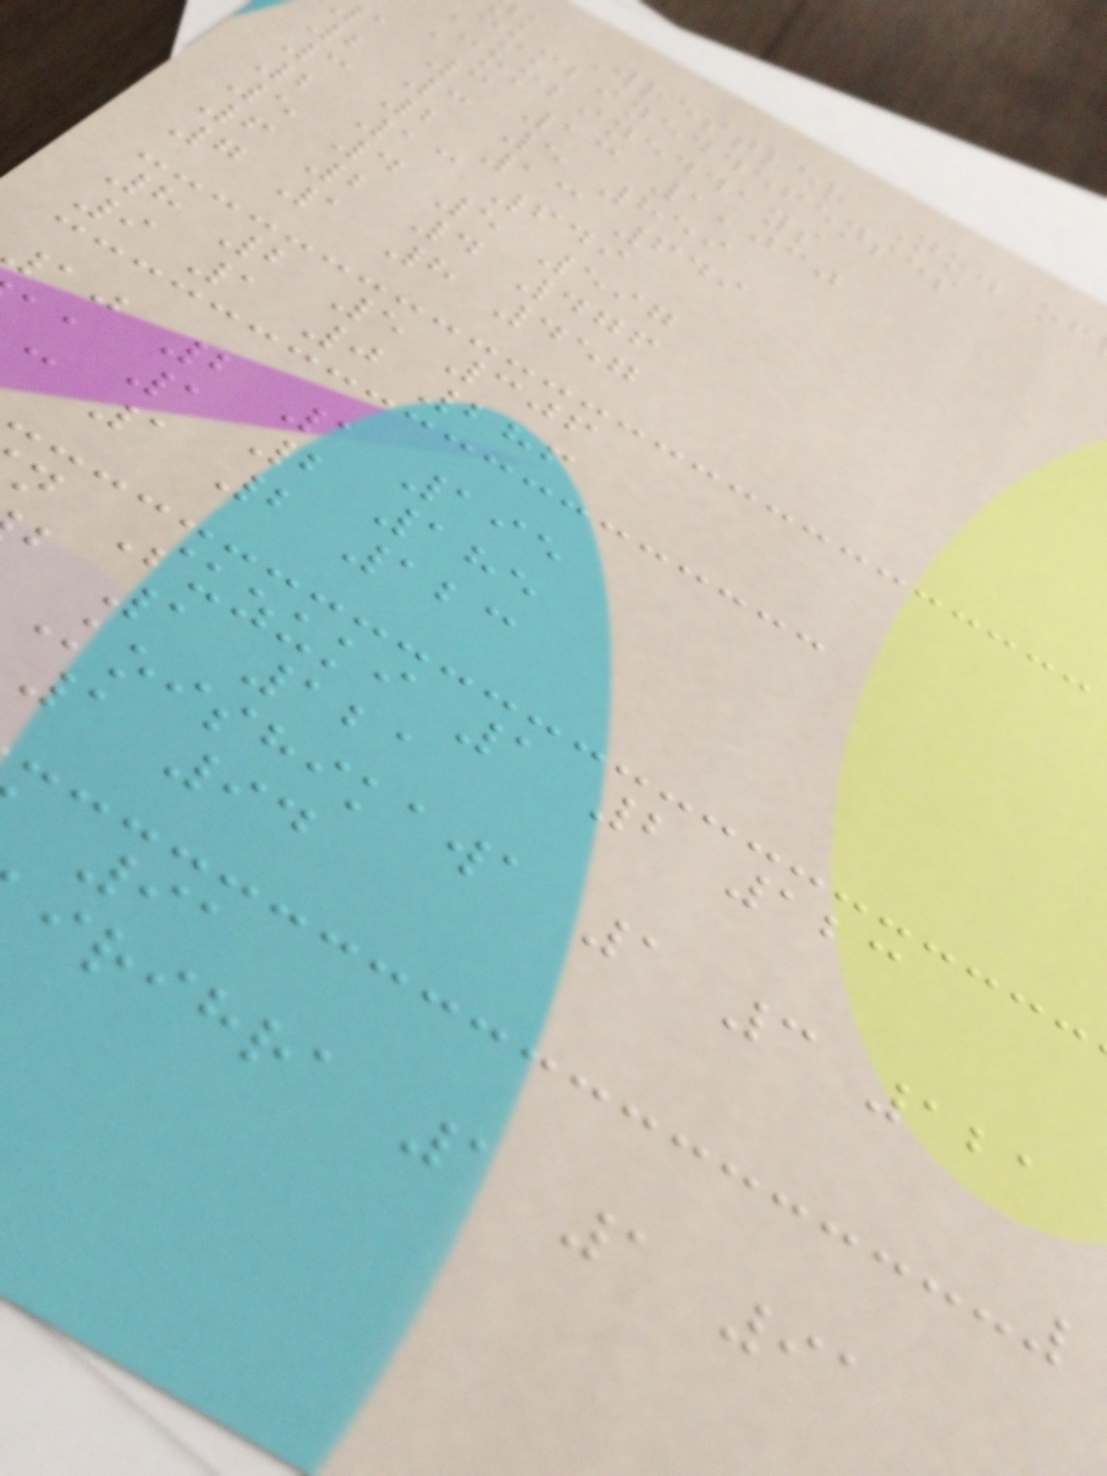k Wrestler No. of
combineddefenses
Combineddays
a 3 13 1,030
2 3 5 859
3 2 13 649
2 13 649
5 4 5 597
6 2 4 476
7 1 8 457
8 2 5 306
9 1 0 286
aj 2 1 195
aa 1 2 185
c 1 2 123
n Suzuki 1 2 123
b 1 121
Koishikawa 1 3 121
1 94
irihra 1 1 91
